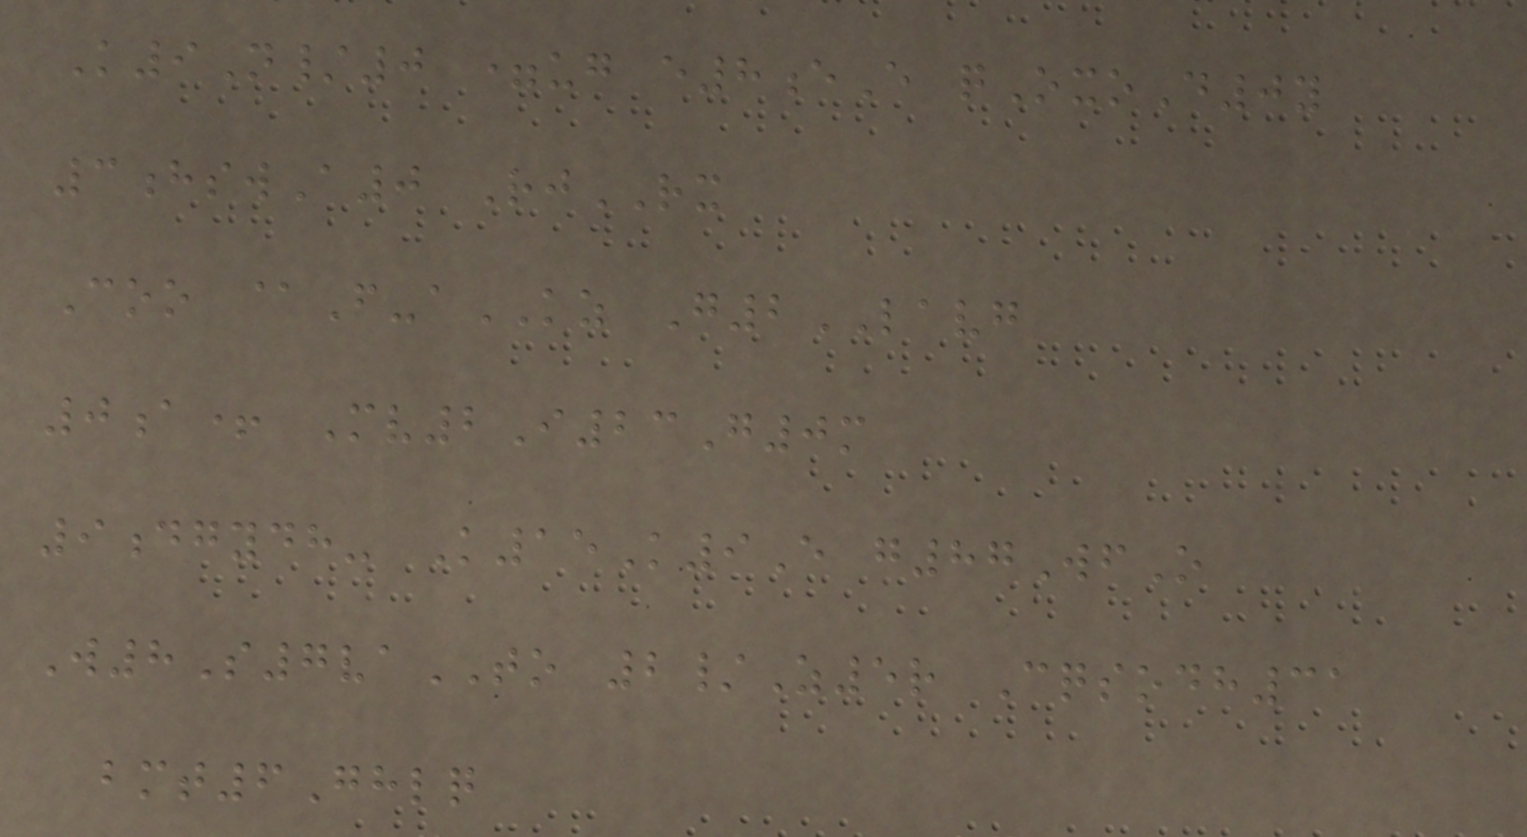K9N/0 =ug e8eE qOxoD0y
3hswA0 RjRX
Coo @F-aKZ G2LAVG
0a+ Mv2I23G0m
9dgydh- K15K9E g87WfO
W8S7vaTO 2/Z5r Cqsodh31
bmt6Ghlq
